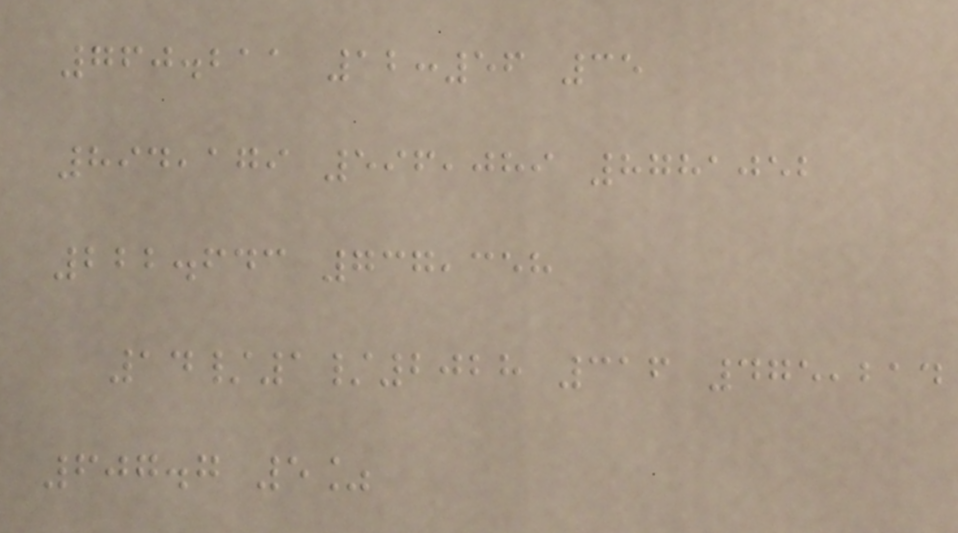760.211 12:56 35
894,179 596,089 8781052
222.643 737,358
14/1/2028 316 475,214
607.7 5%
